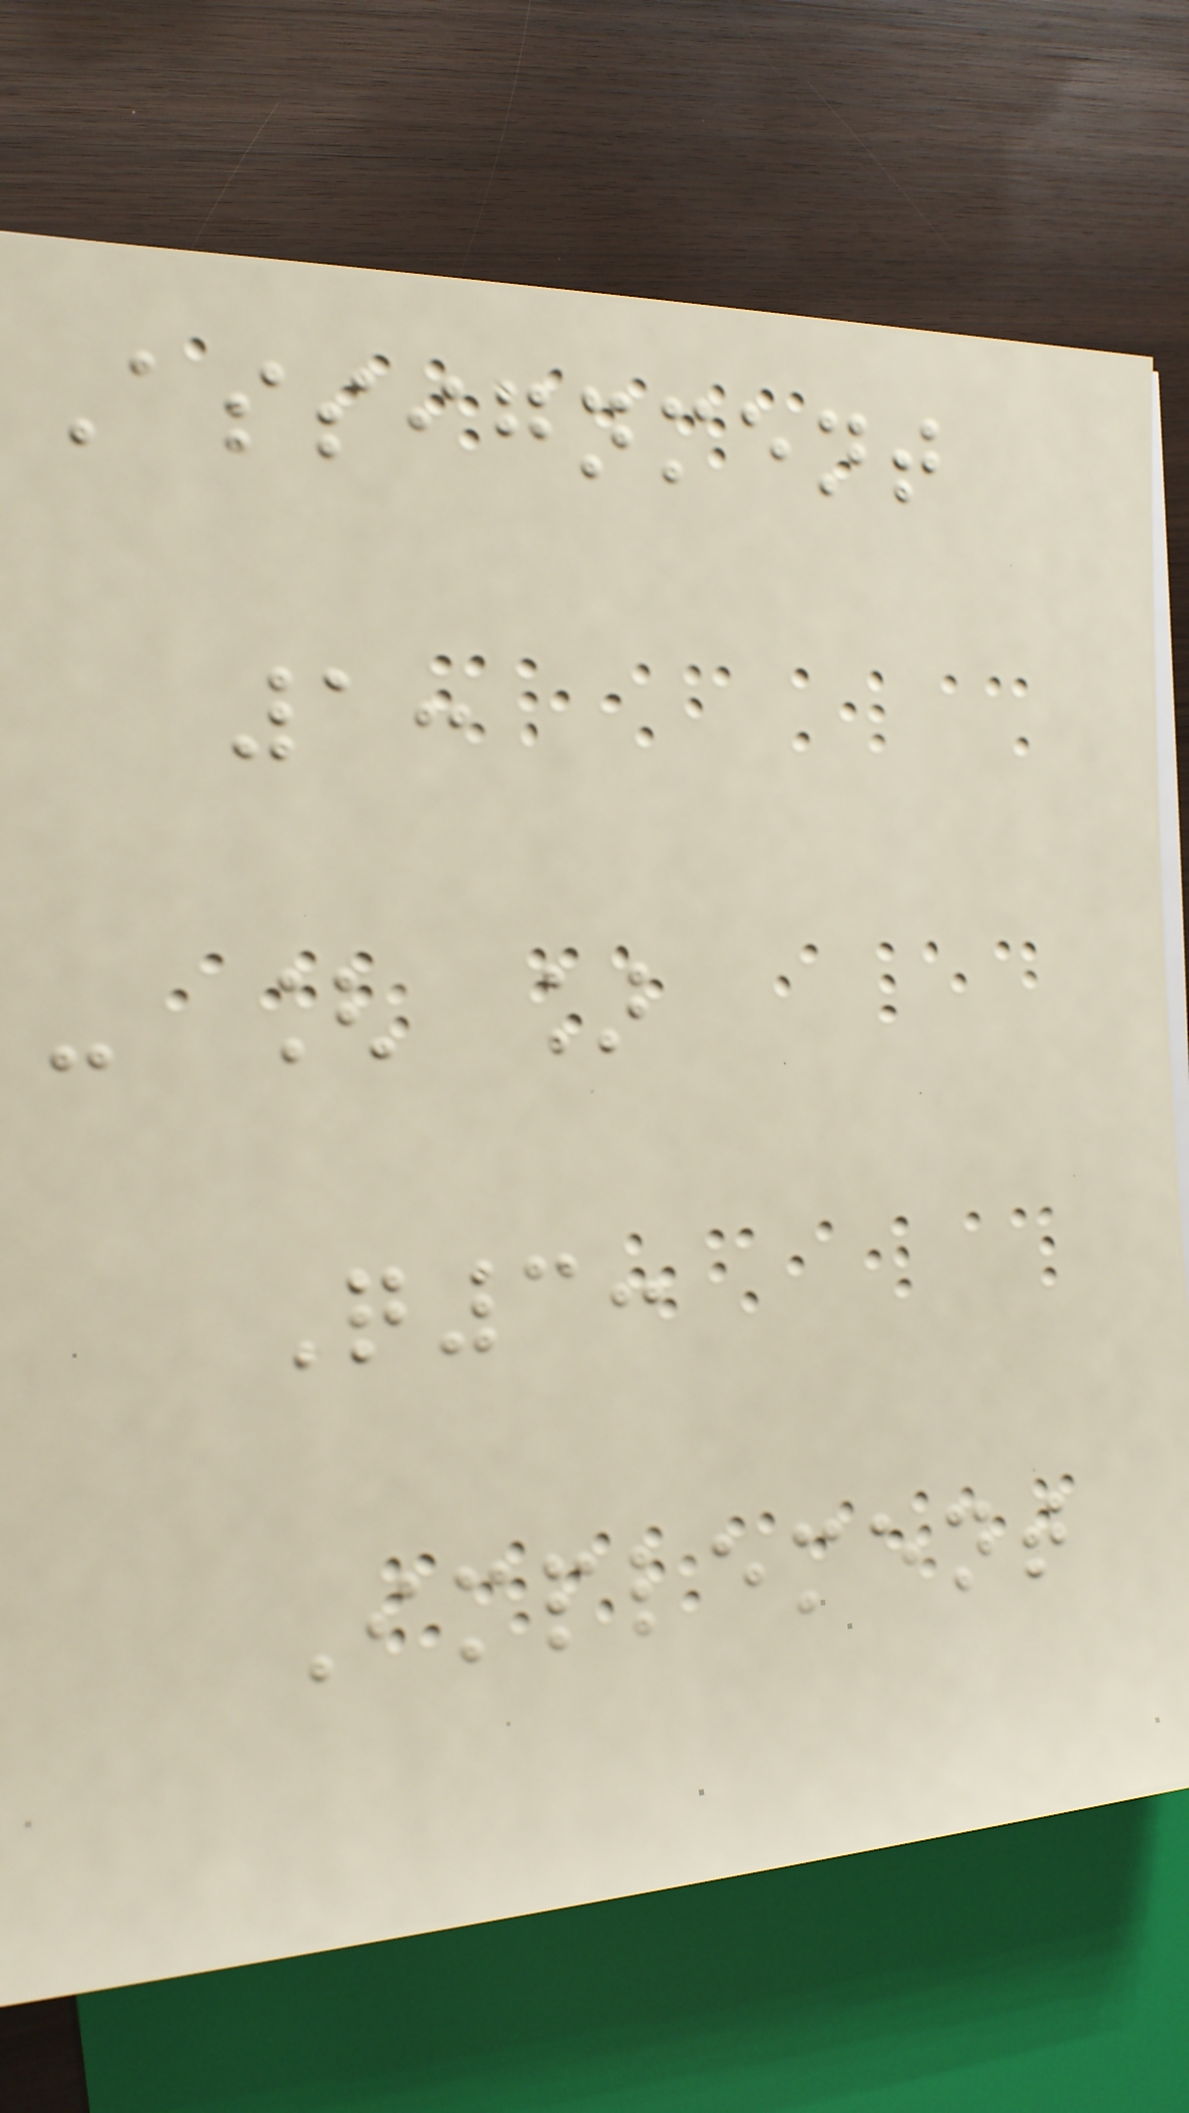Assignment
1:
- [ ]
Q3:
Implement
